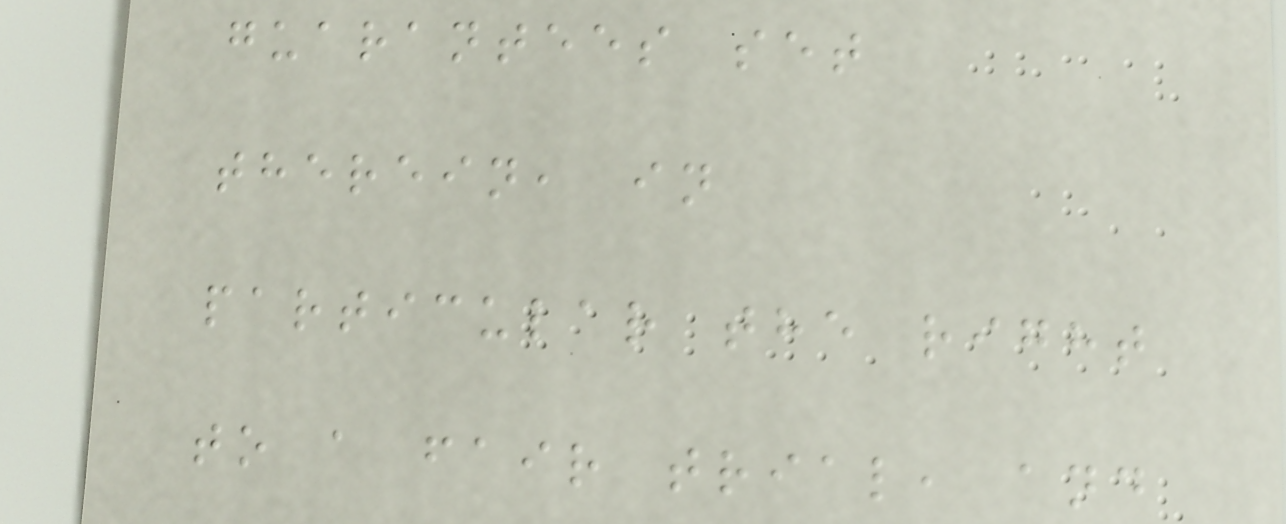guarantees set
therein, in
particular the right
to a fair trial, and
